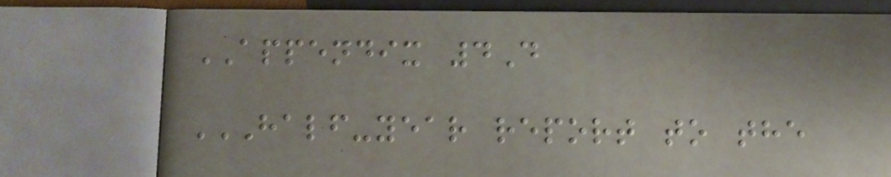APPENDIX 4D
HALF-YEAR REPORT TO THE
